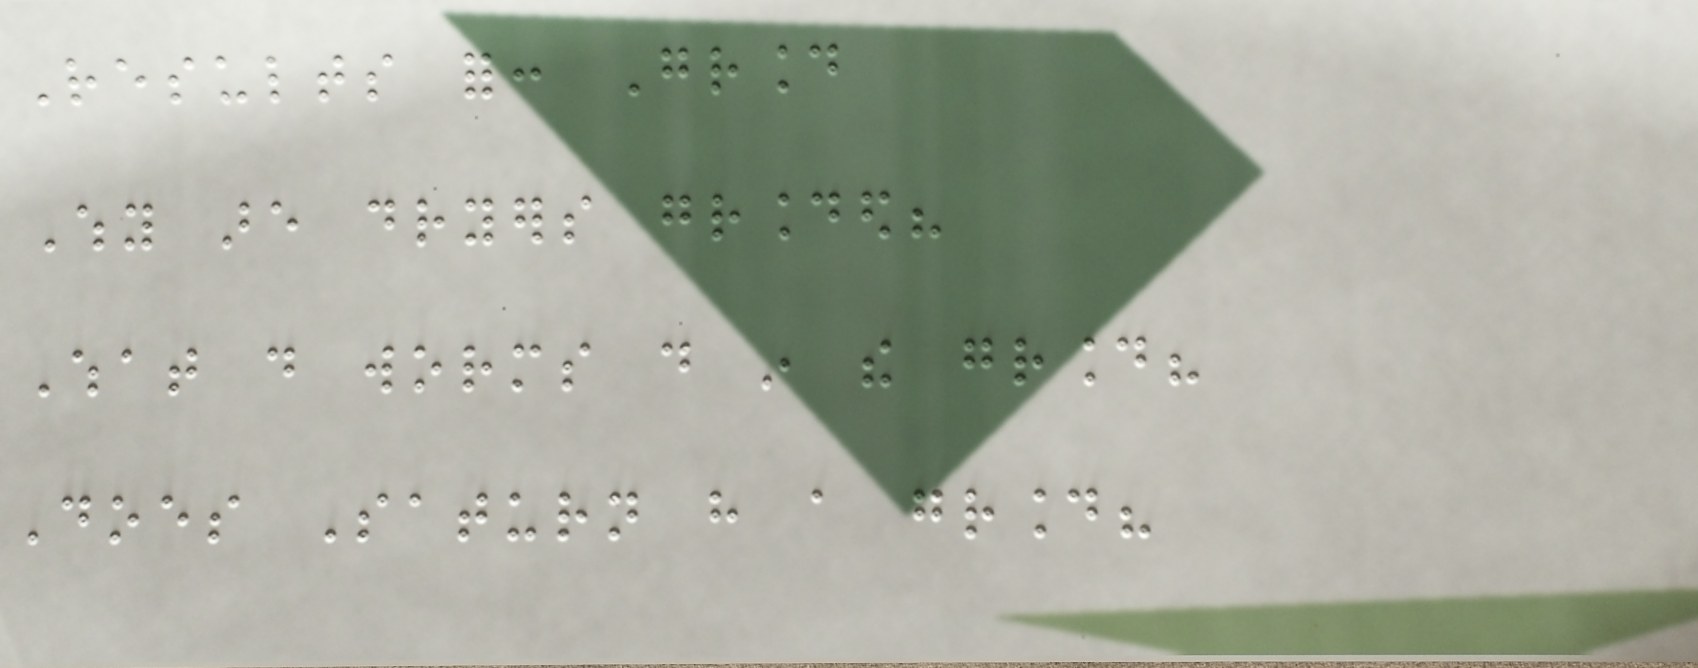Results for: Ground
Why are dryers grounded?
What do worms do in the ground?
Does Saturn have a ground?
